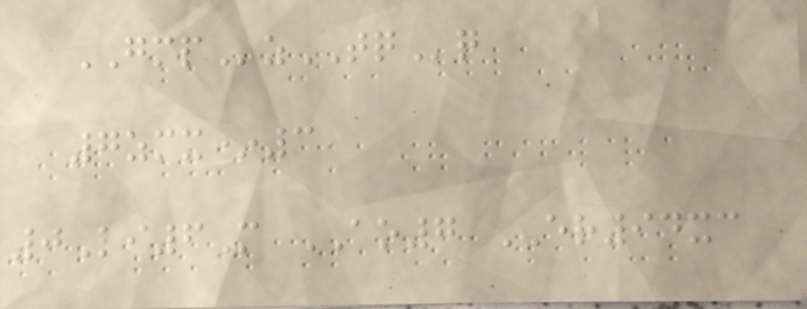GMPzTQq
7zmx*3
0Li6M AO7 ER94xc
